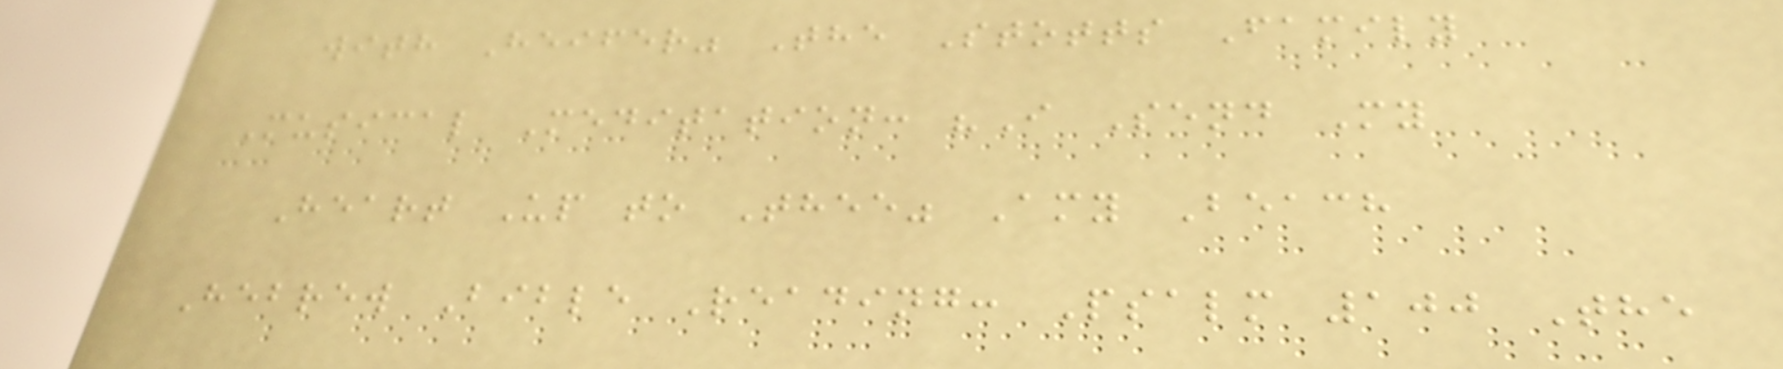with Heifer" The Stotts Family
Musical Meditation: "I Send My
Heart Up to Thee" Amy Beach
Hebrew Bible Reading: Psalm 100 The
